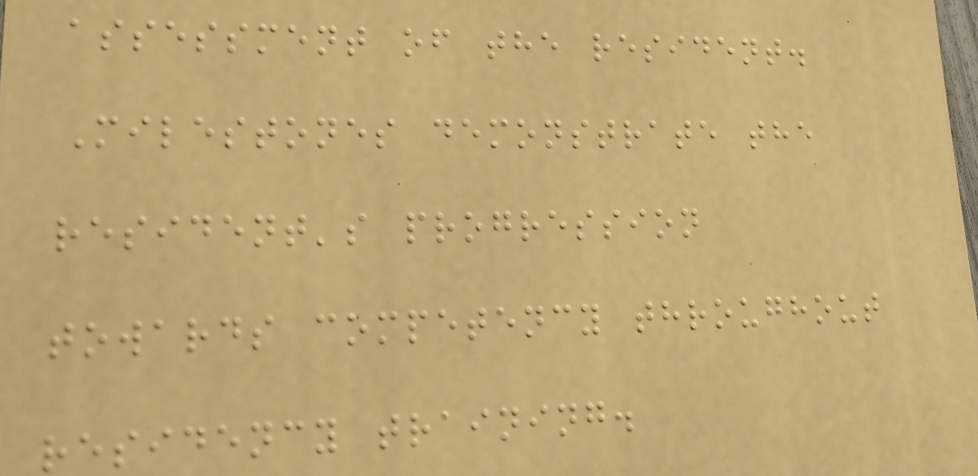assessment of the resident.
Milestones demonstrate the
resident's progression
towards competency throughout
residency training.
